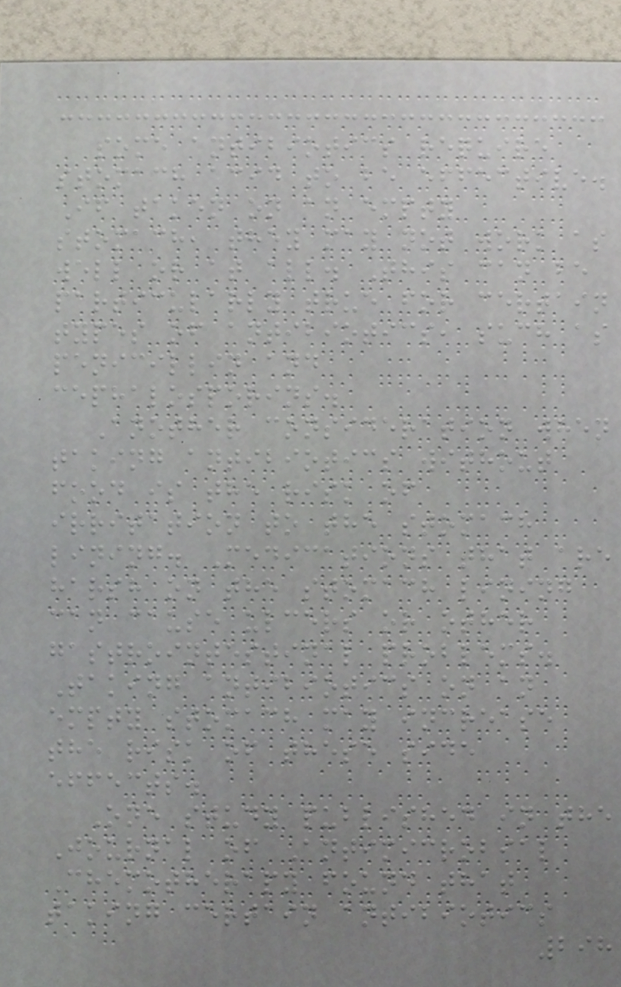some antibiotics require
stomach acid to be effective.
If taken on an empty
stomach, they may not work as
well or at all. This can be
particularly true for certain
types of antibiotics, such as
penicillin and
cephalosporins.
Another consideration when
taking antibiotics without
food is the risk of
irritation to the stomach
lining. Medications that are
harsh on the stomach lining
can cause ulcers or other
gastrointestinal problems.
Taking antibiotics on an
empty stomach may increase
the risk of these side
effects.
One study published in the
Journal of Antimicrobial
Chemotherapy found that
taking certain antibiotics
298
